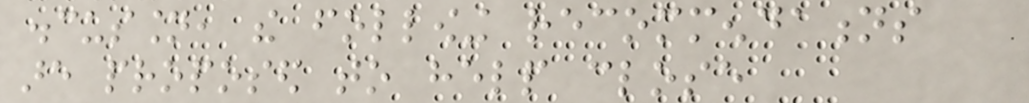discussion, the following recommendations
are proposed to help close
